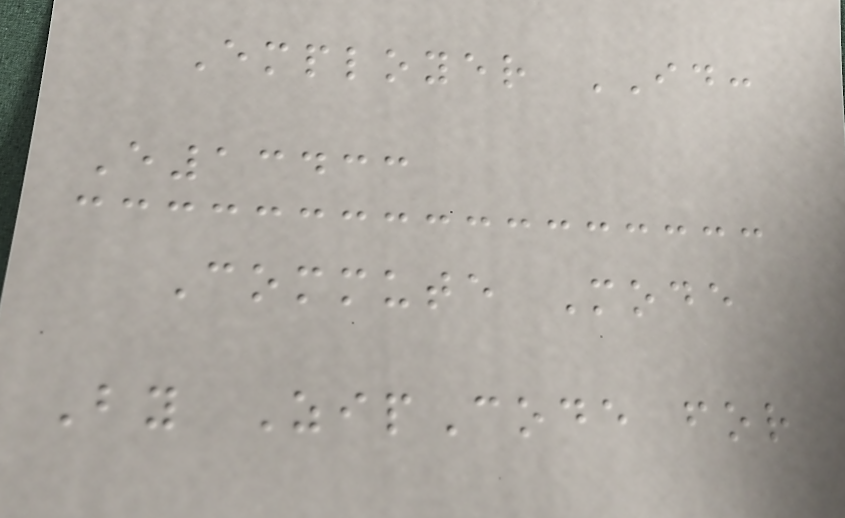Employer ID:
E13433
Commute Mode
By ZipCode for
